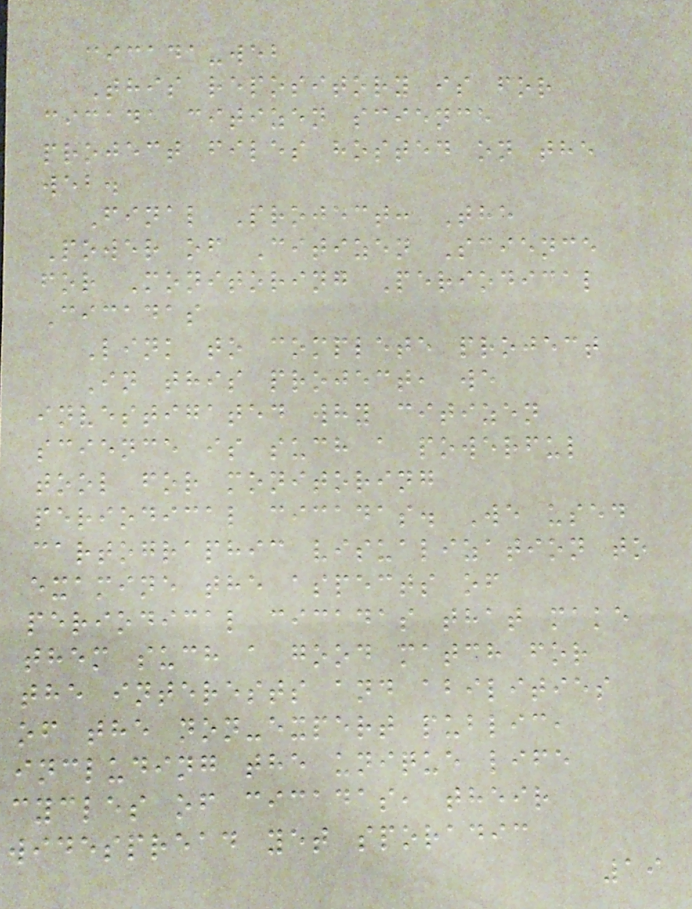cicada-web
This repository is for
cicada citizen science
project files hosted on the
web.
Final Project: The
Power of Citizen Science
for Monitoring Periodical
Cicadas
Link to complete project
In this project, we
investigated why citizen
science is such a powerful
tool for monitoring
periodical cicadas. We used
cartographic visualization to
examine the aspects of
periodical cicadas that make
them such a good match for
the interests and abilities
of the non-expert public,
including the unique life
cycles of cicadas, their
widespread yet sporadic
19
